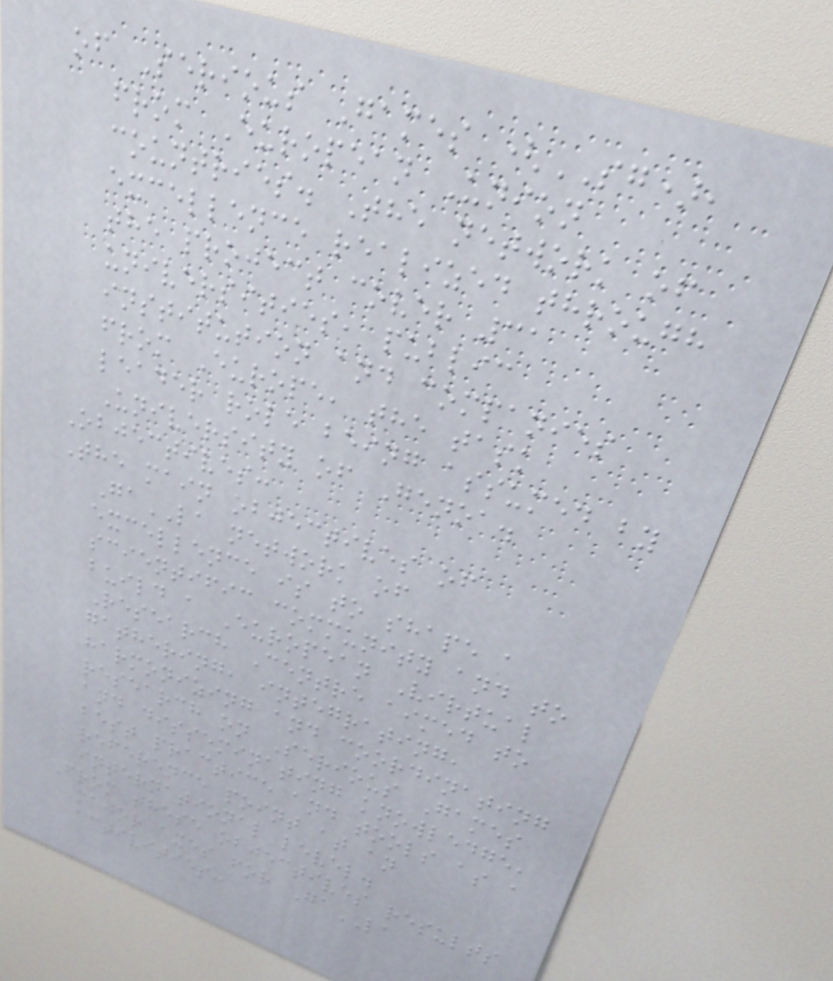of Serious Games (SG),
from European Union
countries. The network of
excellence realized through
the project cover 31
universities, public
institution and companies
from Europe, the task
leader role being assumed by
University of Genoa.
Objectives:
The main objectives of
GaLA network of
excellence is to shape a
scientific community and to
build a European Virtual
Research Centre aimed to
gathering, integrating,
harmonizing and coordinating
research on Serious Games
and disseminating knowledge,
best practice and tools as a
reference point at an
international level.
From these objectives results
major axes for GaLA
activities:
